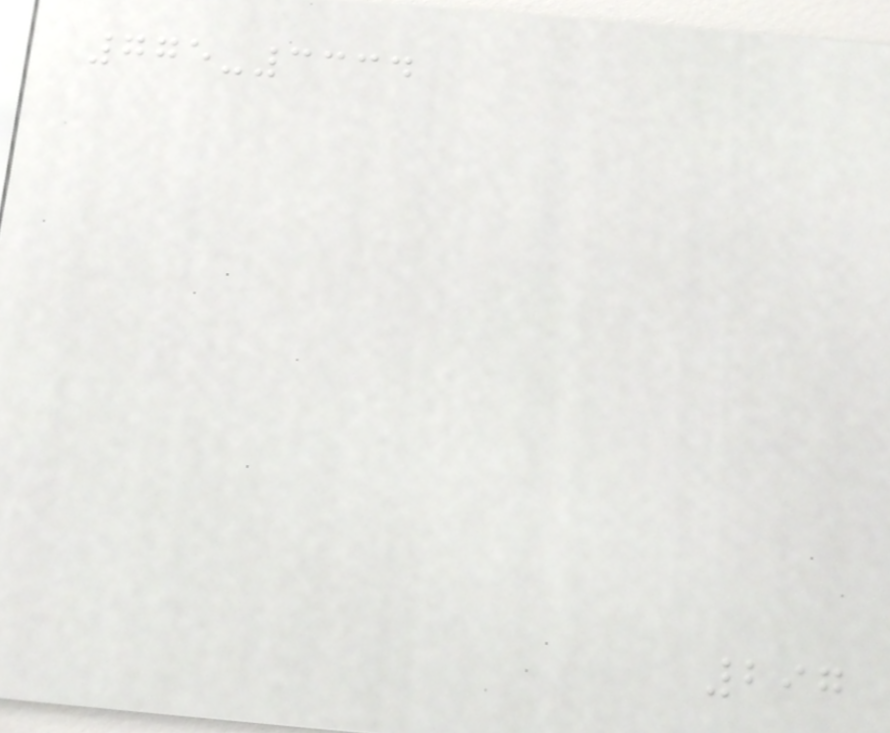775-3334
297
